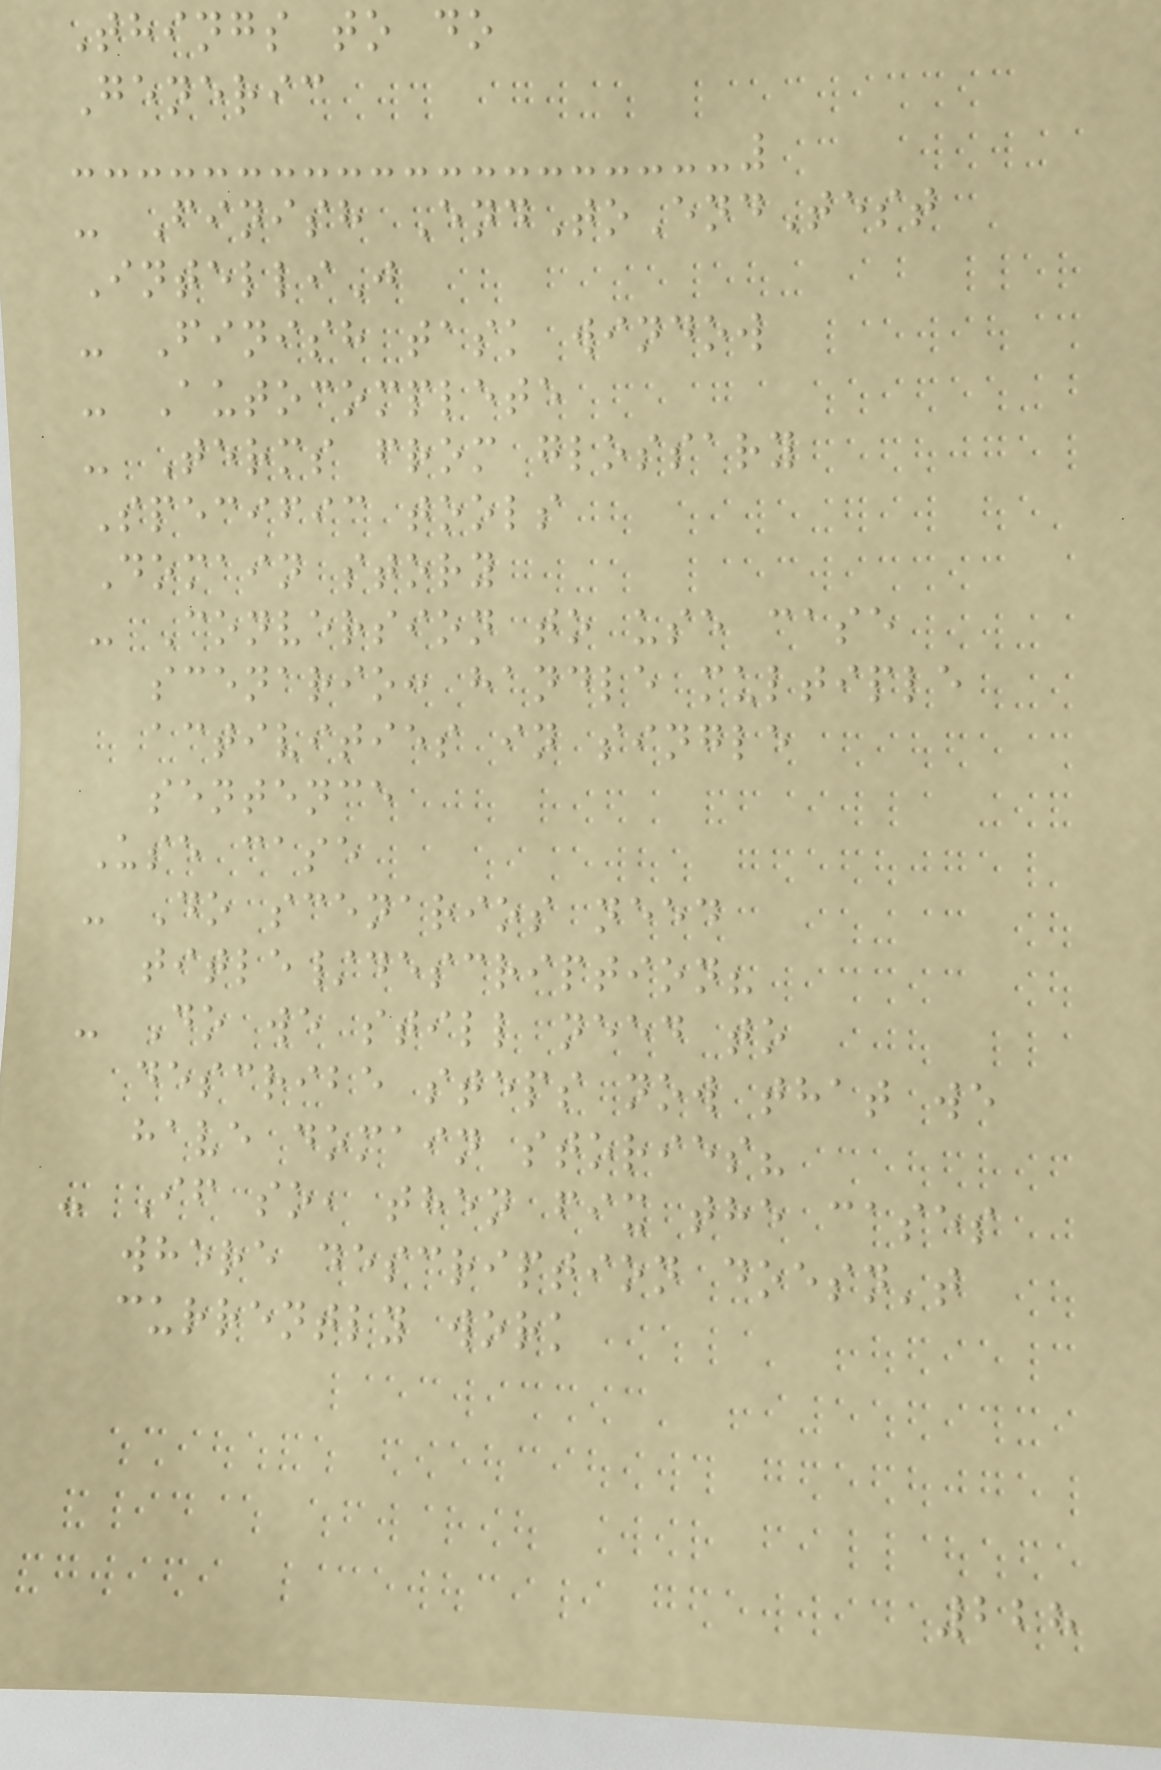Things to do
Generic
- Finish EndToEndTest
IntelliJ
- Finish task window
- Autocomplete
- Terms from glossary
Specific tools
Domain story
- Conversion to use case
scenario: handle multiple
activities in single
sentence
Use case
- Do scenarios need
title/description?
- Do we still need to
describe steps now that we
have domain stories?
- If so, then fix the cases
where description doesn't
currently work
228
